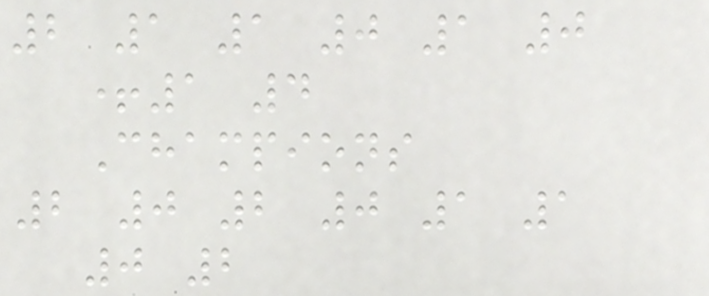2 1 1 0 1 0
+1 4
Champions
2 0 2 0 1 1
0 2
